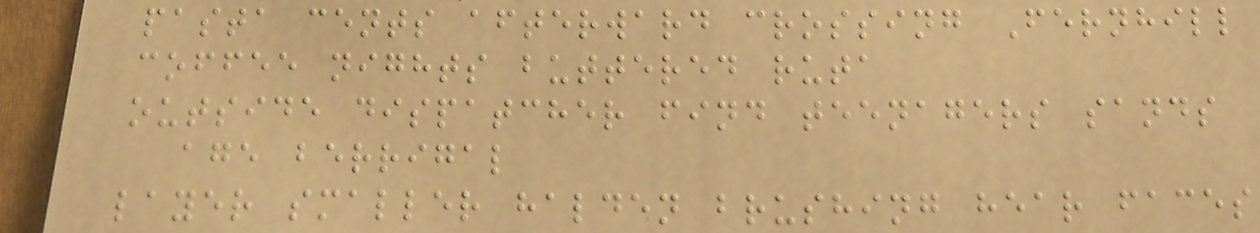pasta cents afterward crossing Fernhill
coffee nights buttered ruta
outside dispatcher find teenagers sands
age berrigal
layer smaller halden brushing hear faces
